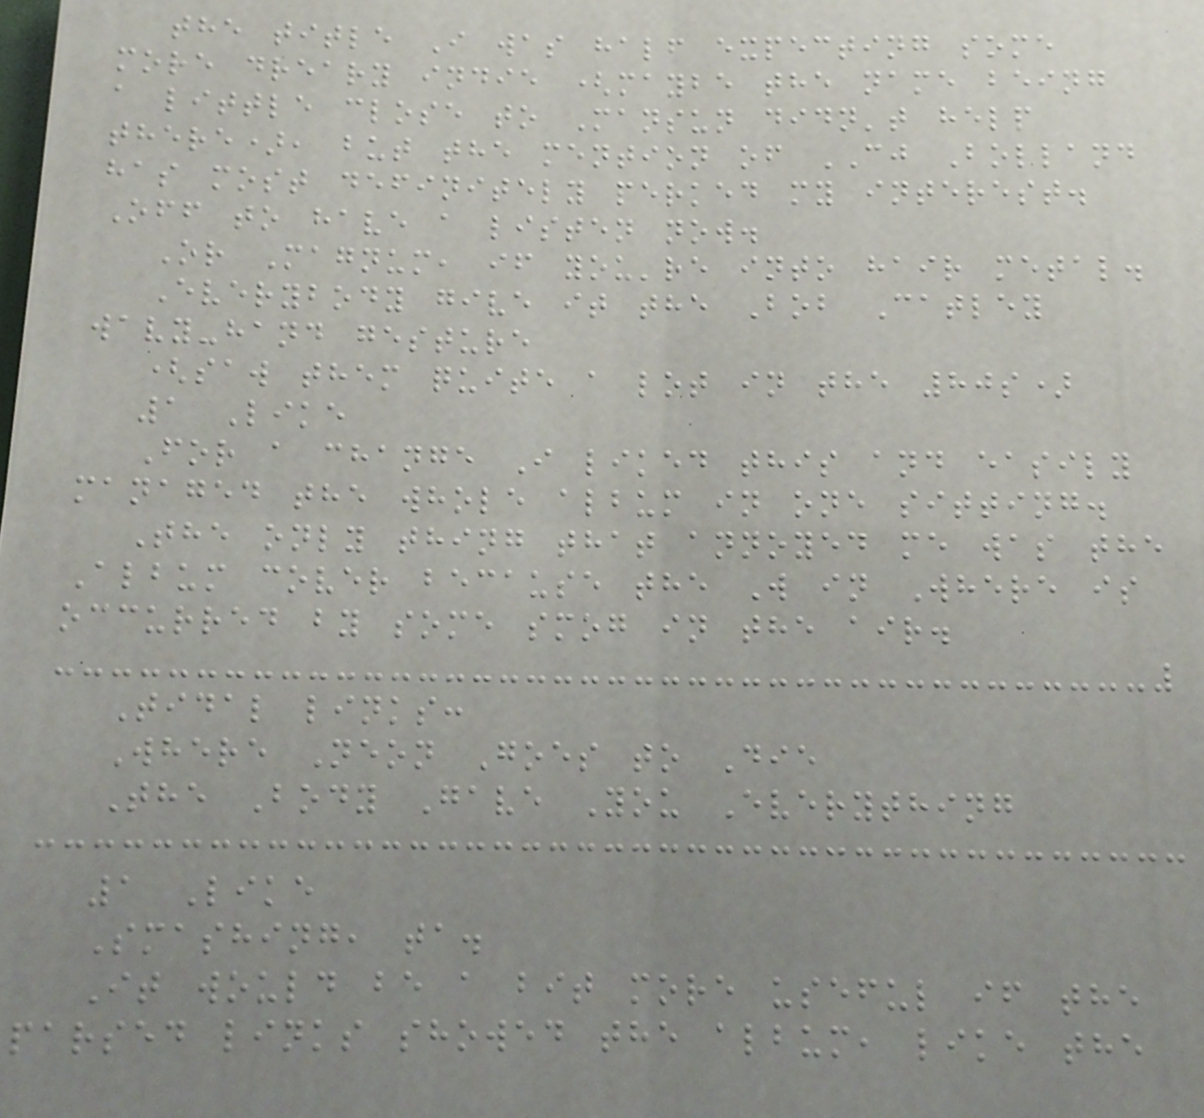the title I was half expecting some
more dreary indie (maybe the name being
a little close to Mansun didn't help
there), but the mention of CJ Bolland
has most definitely perked my interest.
Off to have a listen now.
Or Magnum, if you're into hair metal.
Everybody give it the Bob Catley
wavy-hand gesture
(saw them quite a lot in the 80s)
1 Like
For a change I liked this and easily
managed the whole album in one sitting.
The only thing that annoyed me was the
Album cover because the W in Where is
occurred by some smog in the air.
Tidal links:
Where Neon Goes to Die
The Body Gave You Everything
1 Like
Smashing, ta.
It would be a bit more useful if the
parsed links showed the album, like the
